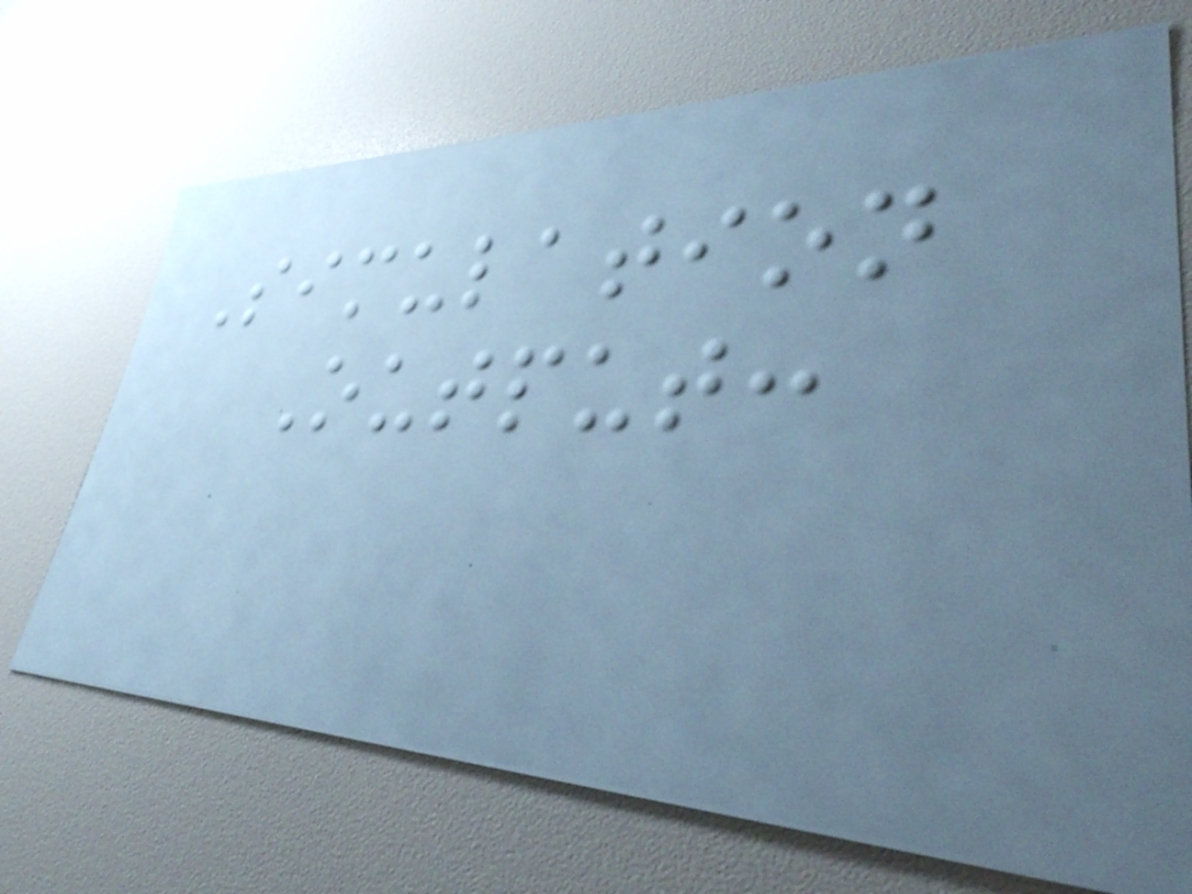Simulation
Output:
